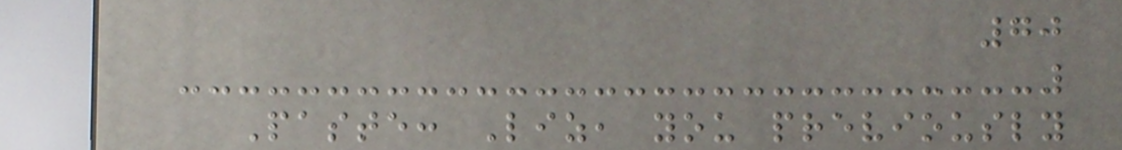70
Paste: Liz, you previously
